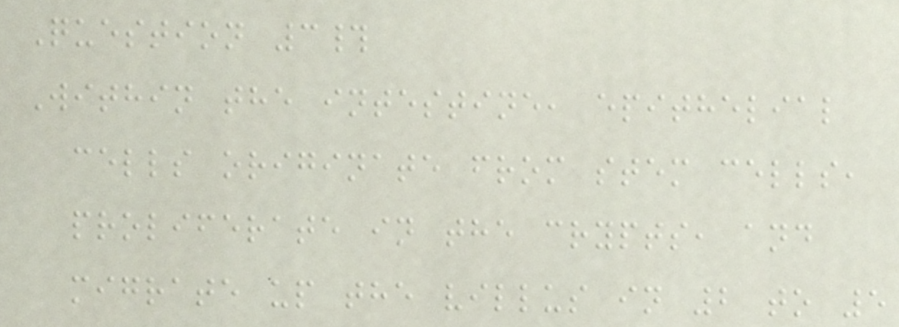Question 3#
Within the intestine, epithelial
cells originate from stem cells,
proliferate in the crypts, and
migrate up the villus in 2 to 5
